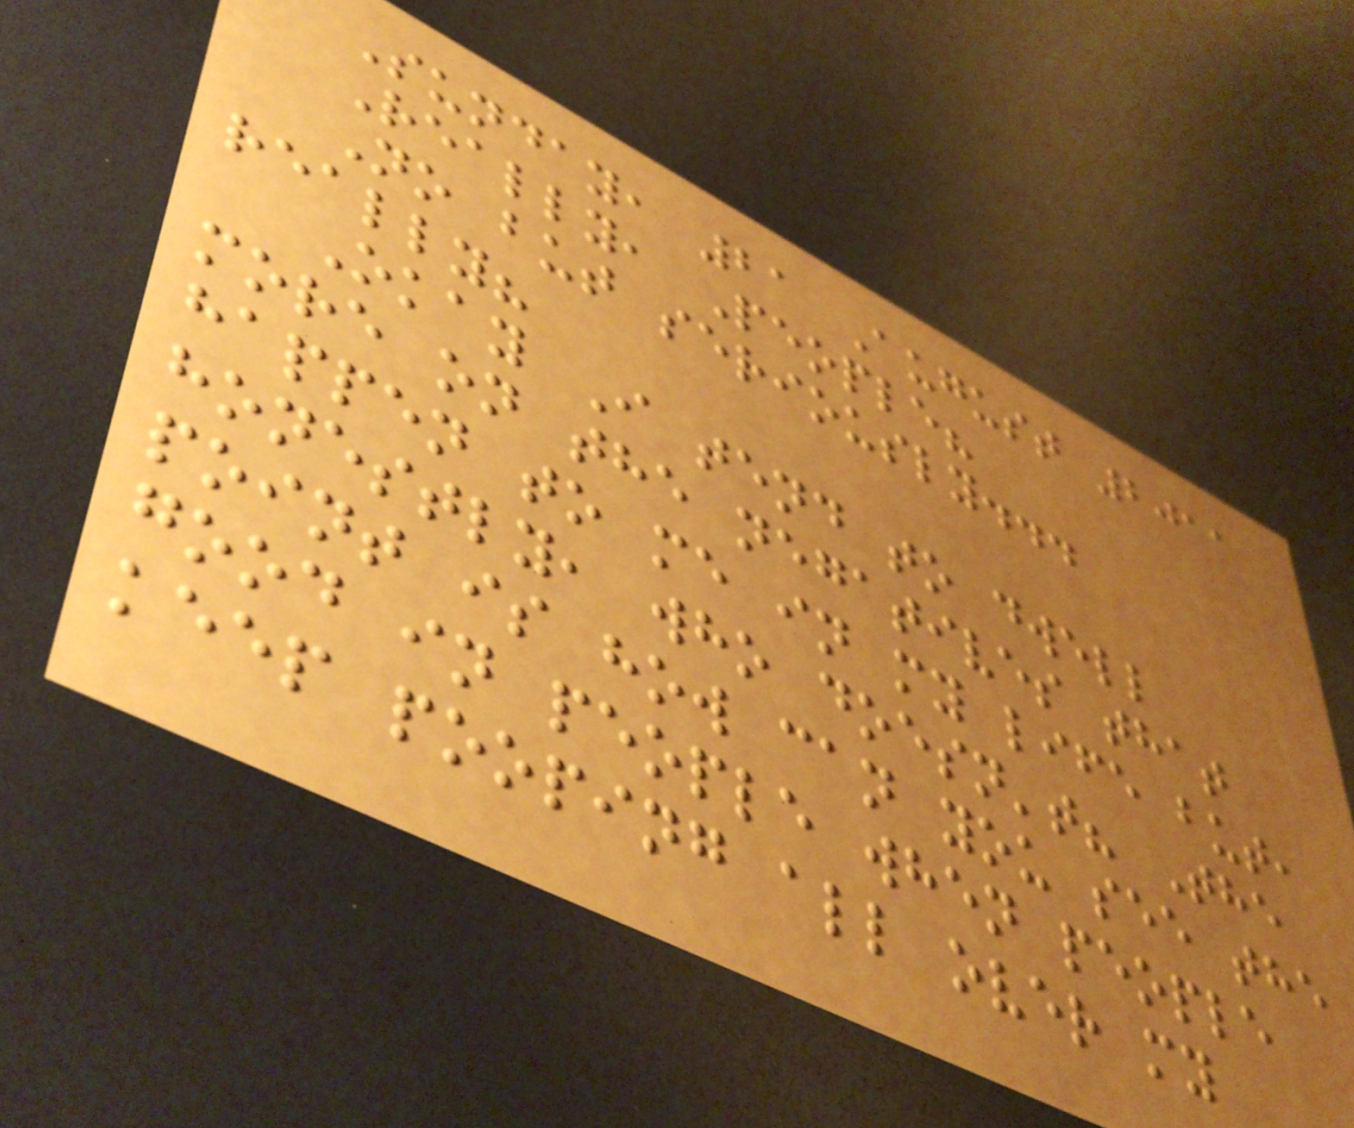Sunday, 21 August 2011
Really, People?
No but seriously...
really?
Okay I tend to dwell
more on the negatives that
happen to me in my life but,
honestly, who doesn't? The
point is how can you see the
good in people when people
keep pooping all over my
